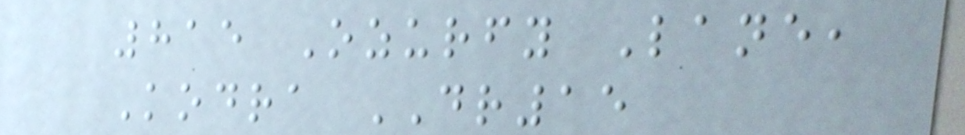815 Ozurfy Lane,
Kodra DR15
